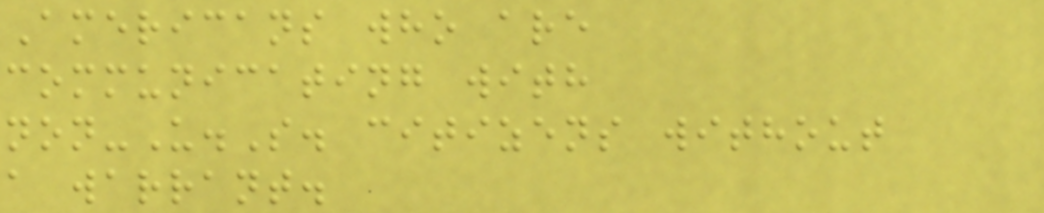Americans who are
communicating with
non-U.S. citizens without
a warrant.
